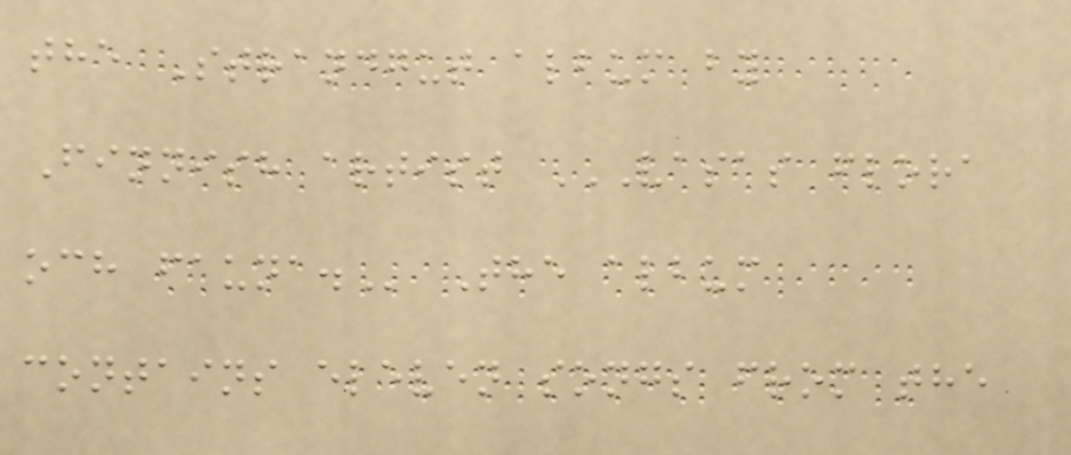the Strandgut album by
Finnish artist VASAS FLORA
OCH FAUNA. The album
contains eleven songs from the
